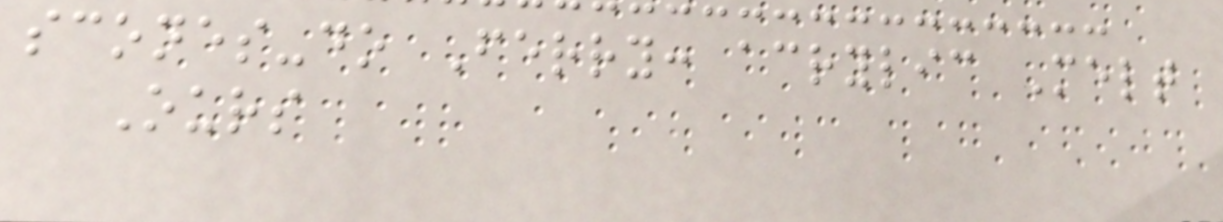scones-do Ferry: acrylic Melt
Ours
